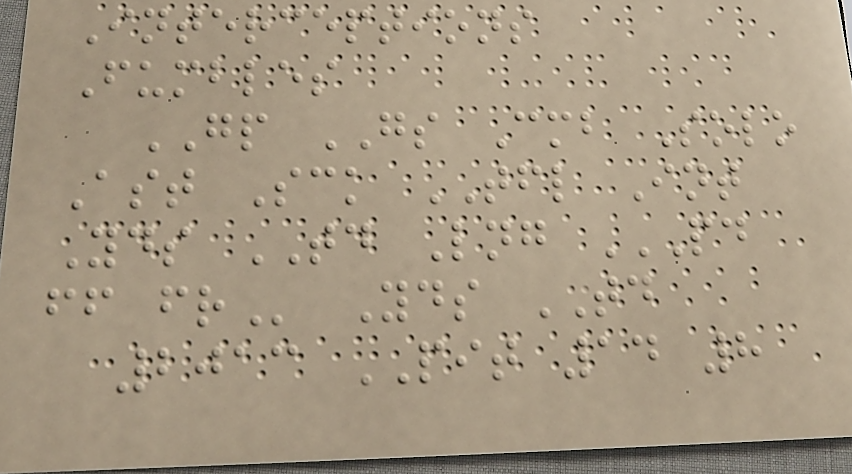Interceptions
Fumbles
GP GS Cmb Solo
Ast Sck TFL Int
Yds TD Lng PD
FF FR Yds TD
2013 PIT 14 8
